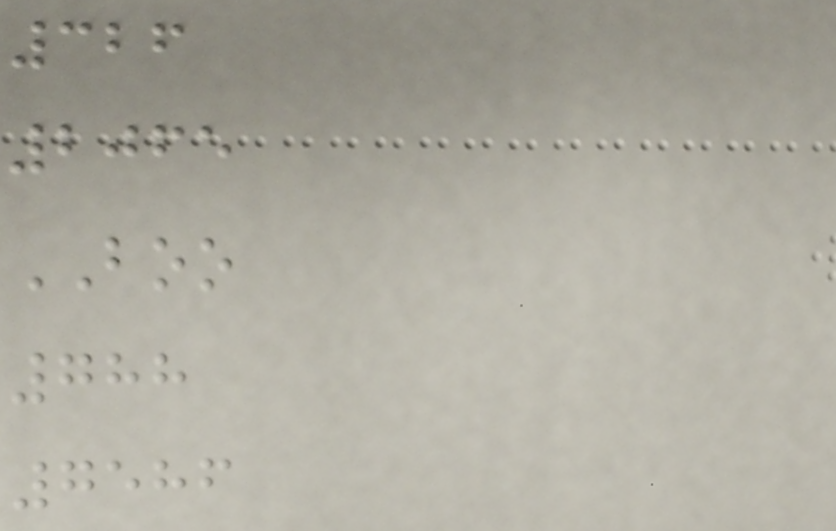326
2065
BOO
788
7586
